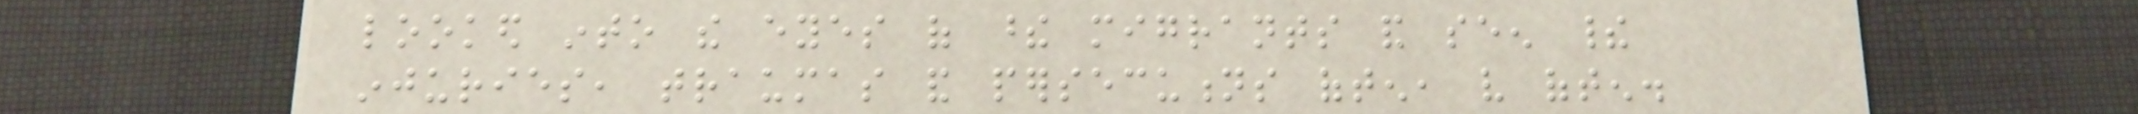looked into the eyes of these migrants and seen their
injuries, traumas and persecutions often, very often.
